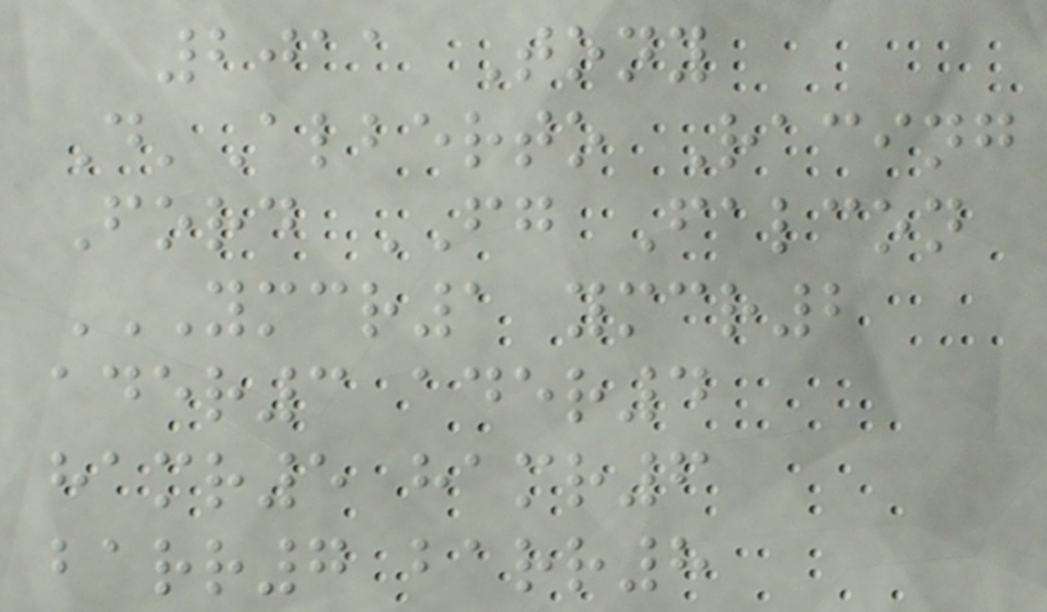2011 Tony
D'Alberto Racing
Ford FG Falcon
YMCR1 YMCR2
ADER3 ADER4
HAMR5 HAMR6
BARR7 BARR8
